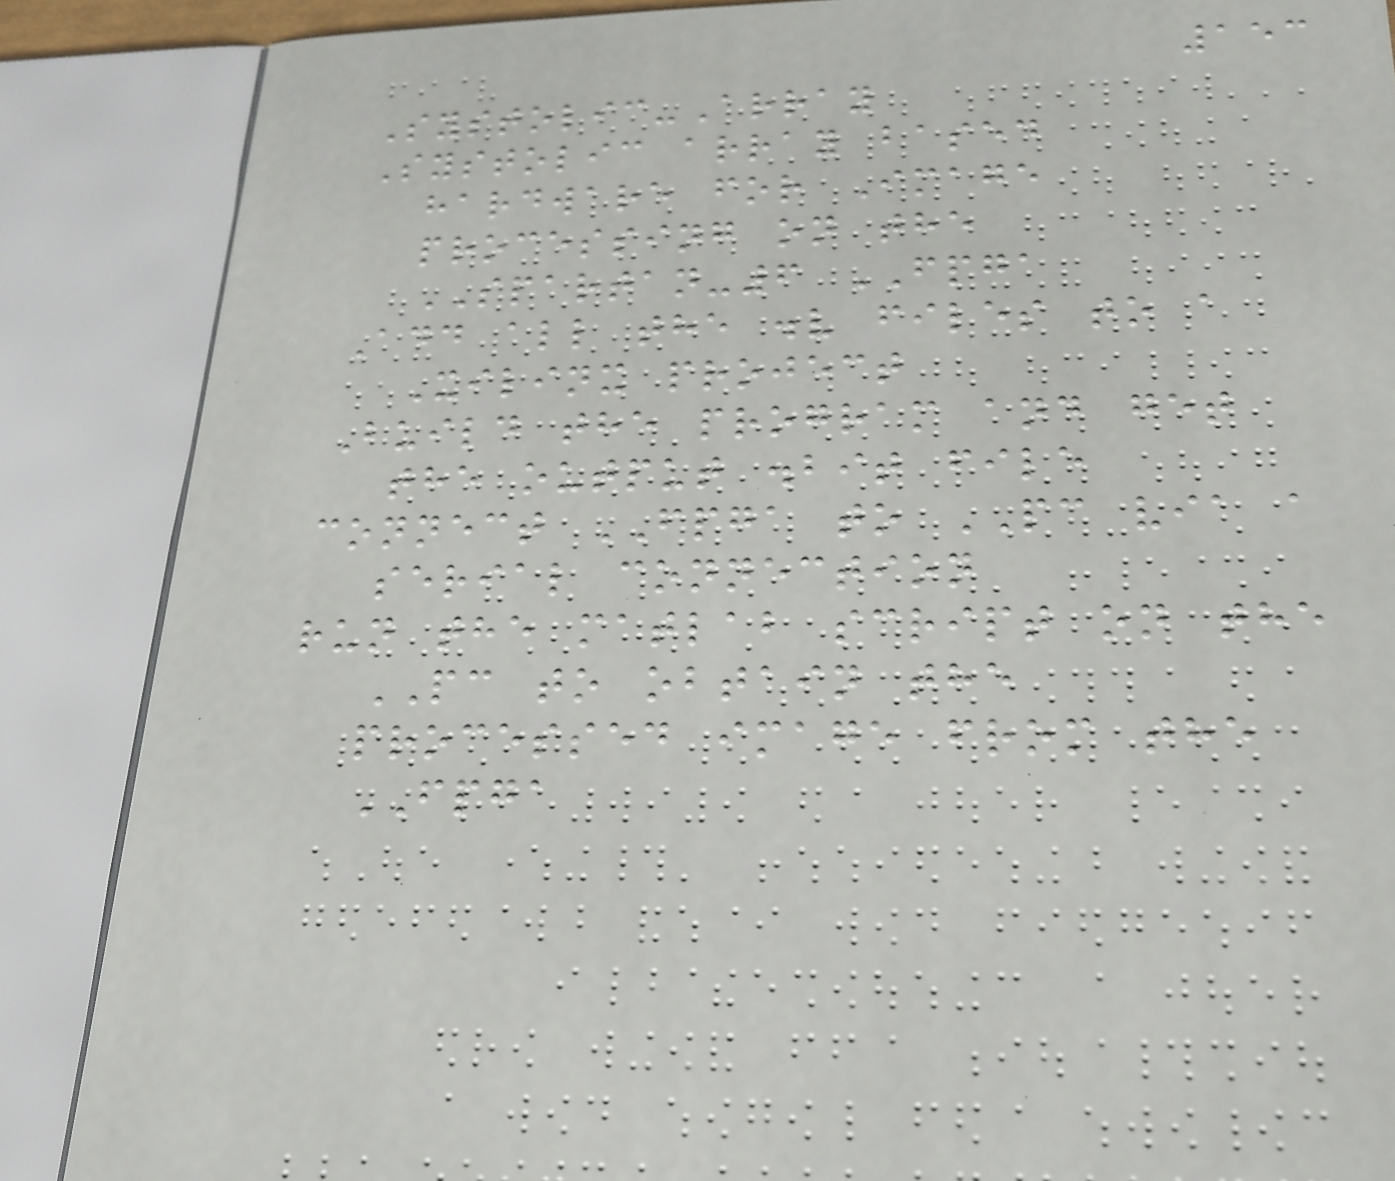153
Systolic-Array
Systolic array based
hardware for Image
processing on the
SPARTAN-6 FPGA
Add all the .v files to a
Xilinx project
Build the program and get
the output .bit file
connect FPGA to PC via a
serial connection
run the matlab script on the
PC to obtain the
processed image from the
FPGA
